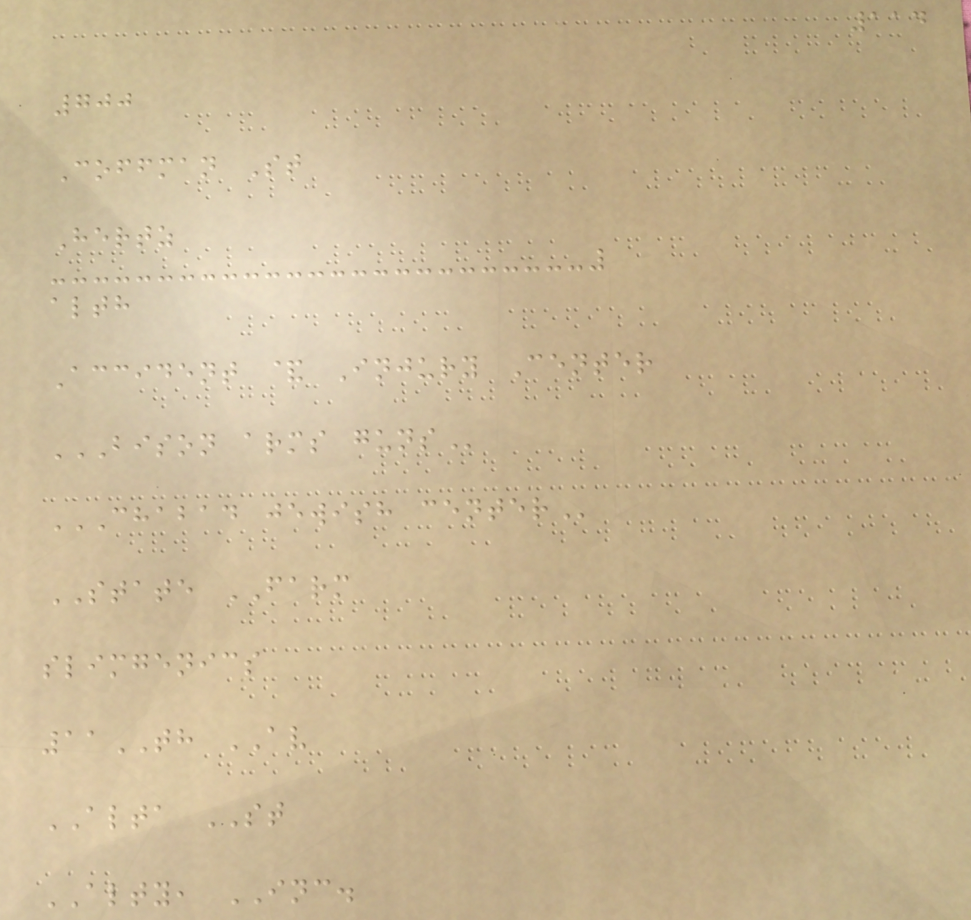114
700
Coffman St
Hertz
alth
Accident & Injury Center
BISON ARMS GUNS
CHABAD JEWISH CENTER
STATE FARM
slimgenics
11TH AV
ALTA ST
ALTY, INC.
